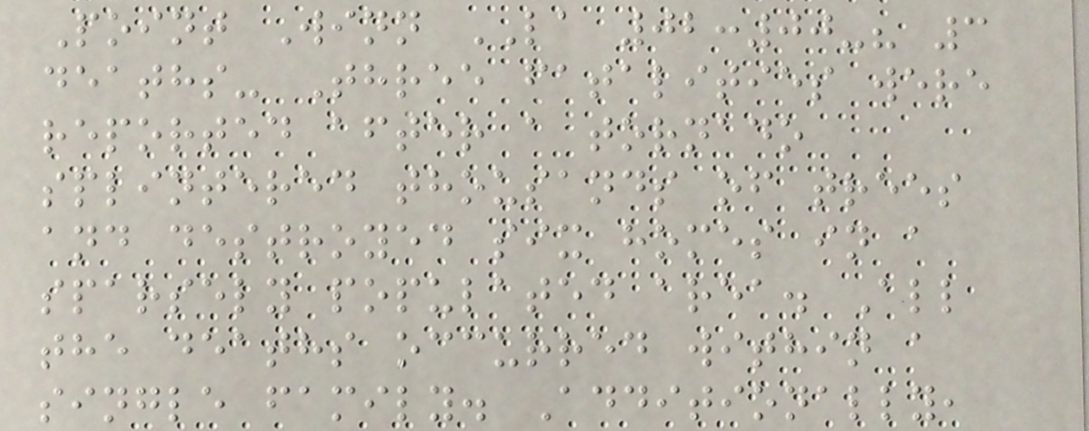Point Winn LA 02:00-? 3
deaths- Three fatalities were
reported after a tornado
splintered thousands of trees
and destroyed six homes in a
sparsely populated area. All
the deaths occurred within a
single family. Additionally,
